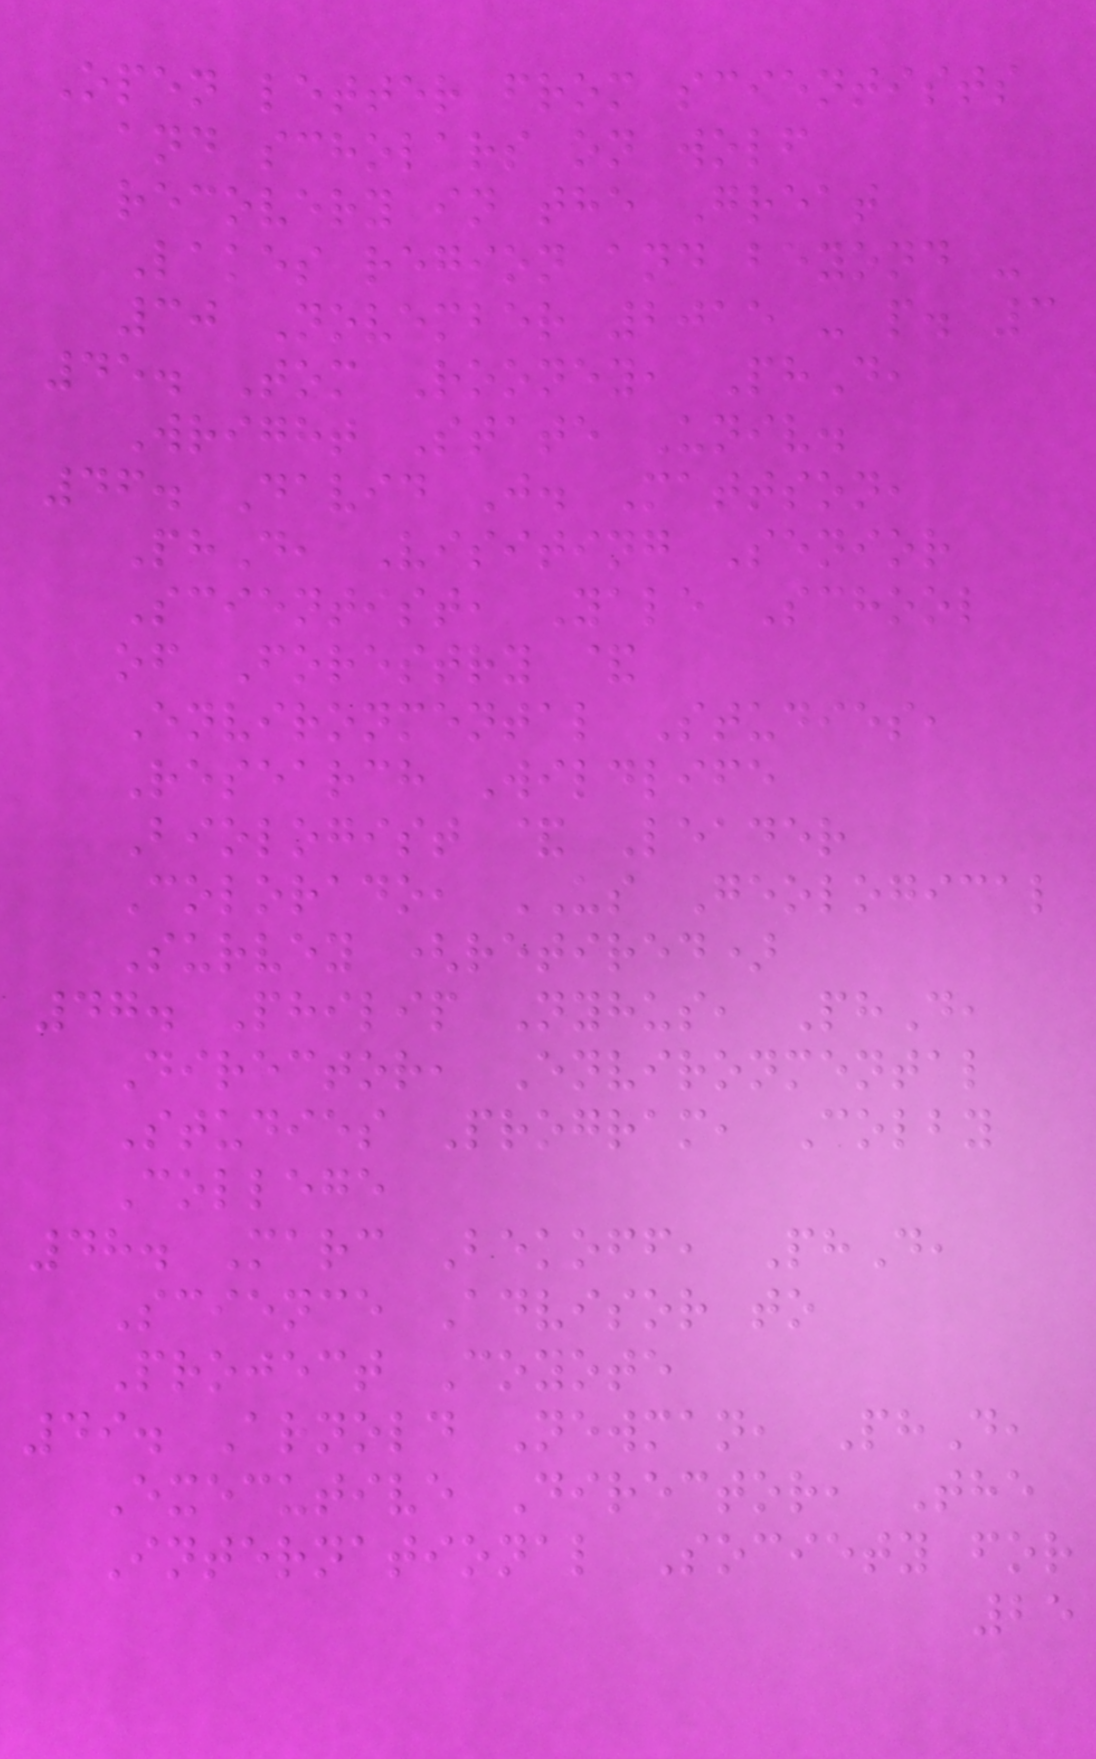Open letter from scientists
and scholars on wolf
recovery in the Great
Lakes region and beyond -
30 November 2015 - p. 3
45. Tom Rooney, PhD,
Wright State Univ.
46. David J. Mattson,
PhD, Visiting Senior
Scientist, Yale School
of Forestry &
Environmental Studies,
Research Wildlife
Biologist & Leader
Colorado, US Geological
Survey (retired)
47. Philip Nyhus, PhD,
Director, Environmental
Studies Program, Colby
College
48. Marc Bekoff, PhD,
Science Advisor to
Project Coyote
49. Arnold Newman, PhD,
Executive Director, The
International Society for
25
